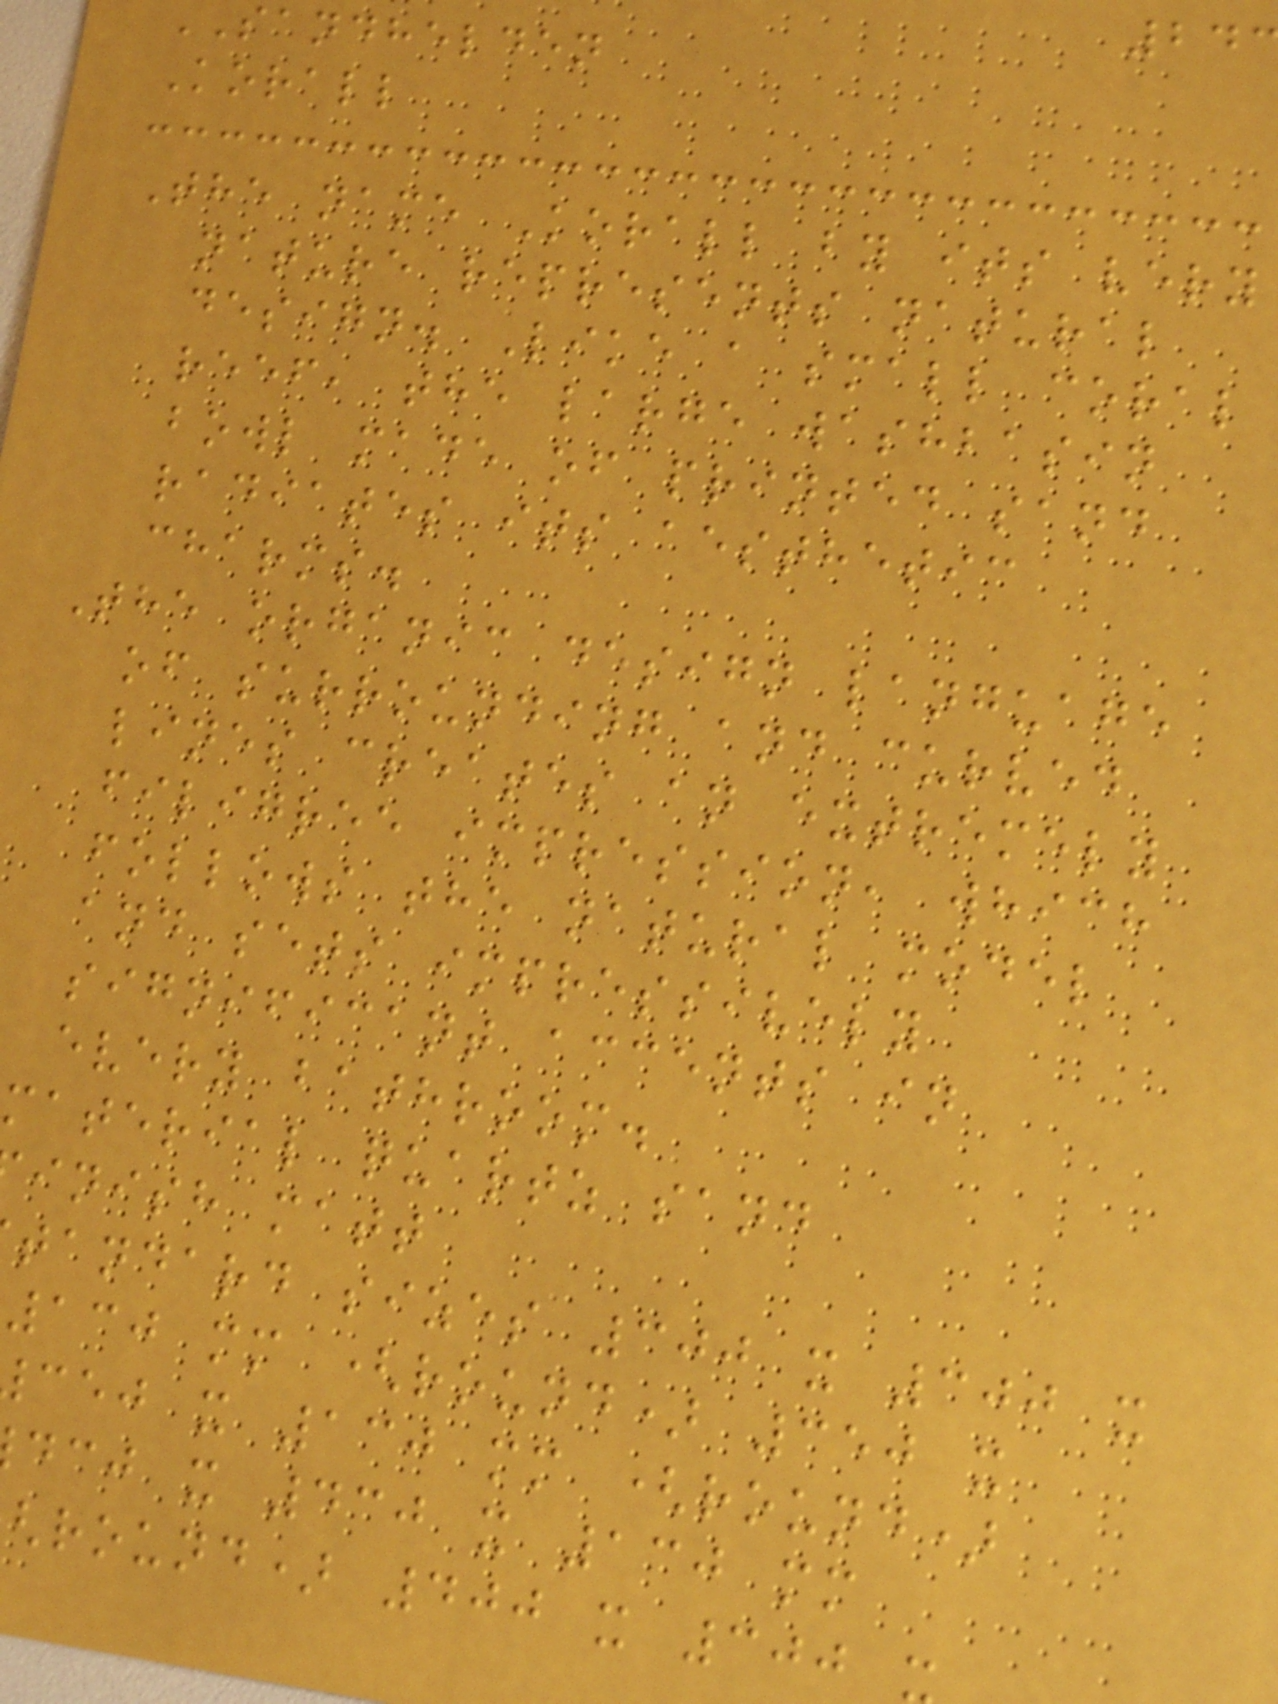sandhelden
Korall
The name Korall by its very
nature represents natural
design. Like a small coral
reef, the large washbasin
bowl made of printed sand
radiates its aesthetic
charms.
The organic design language
of surrounding and curved
lines creates an extremely
filigree impression, which
follows the natural model
and sets impressively
significant accents in
every bathroom.
material quartz sand
inish matt
tandard sizes 300 x 300 x
130 mm (round) 350 x
cej x 130 mm (round)
dcj x 430 x 130 mm
round) 400 x 300
